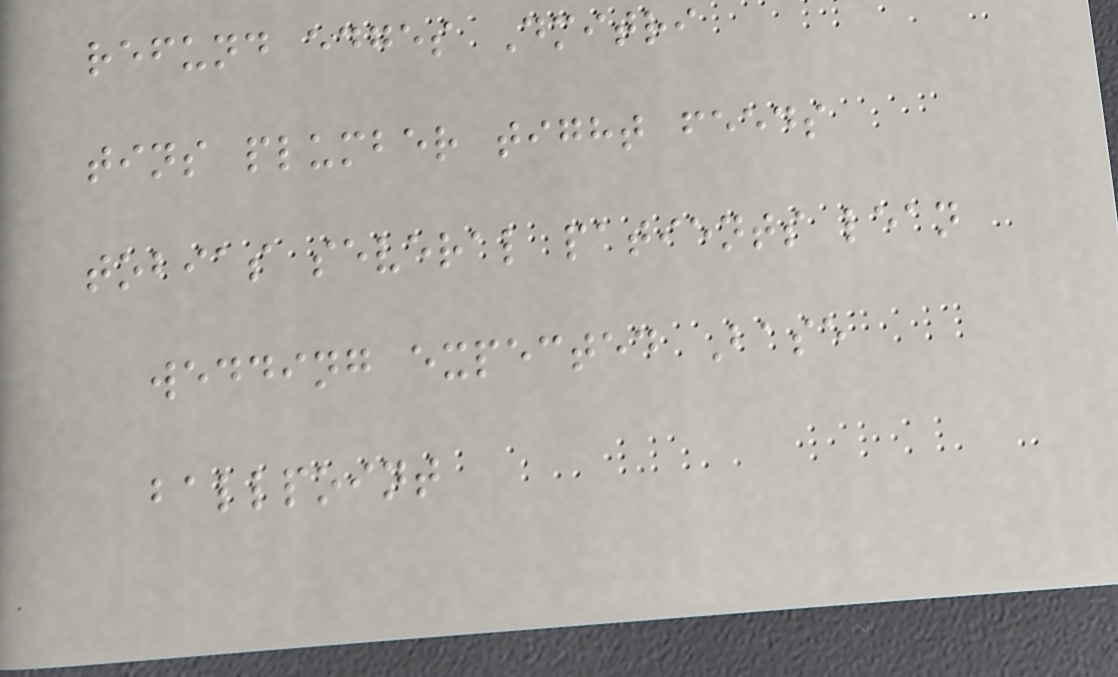refund edges Dmitri
tins plumber tight feeds
tobias several patients lean
wedding expected Base
ballpoint
